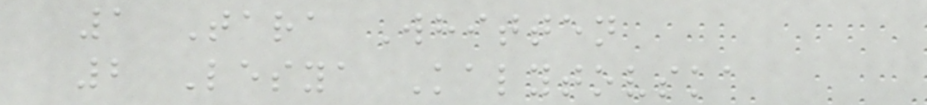1 Tara Whitten
2 Lesya Kalytovska
